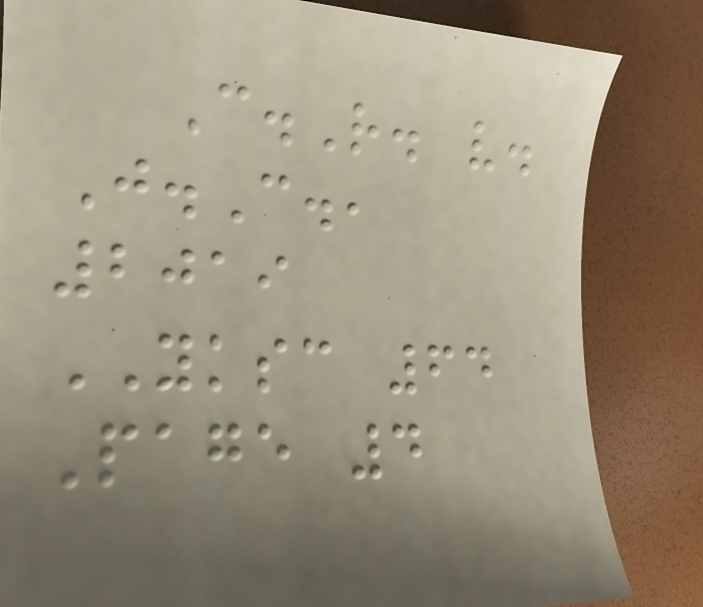C.R. v.
J.C.,
2019
YKSC 64
Page 4
